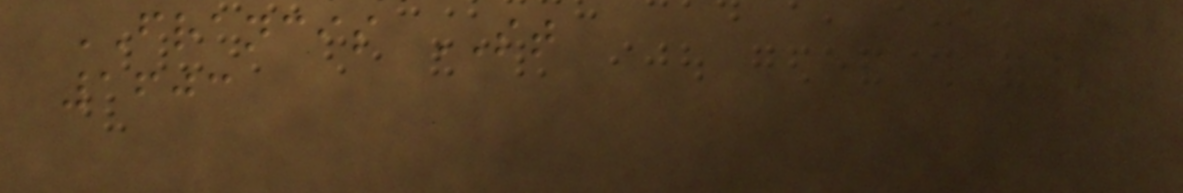FRANCIS ST
1603
